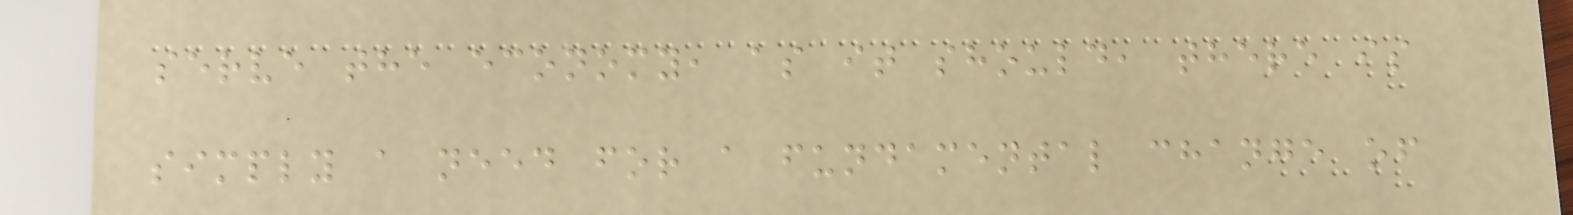serve the economy, as it should, there is
simply a need for a fundamental change of
